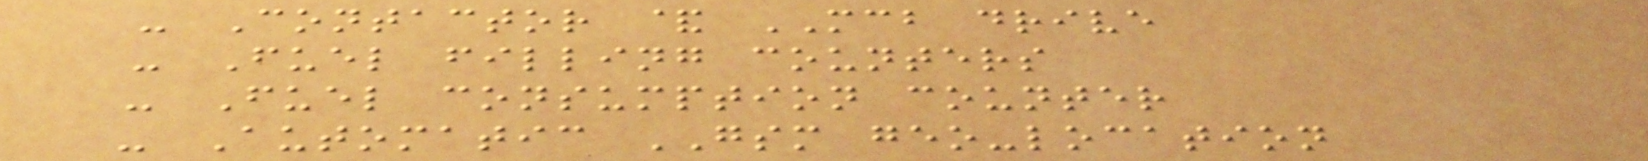- Contactor & MCB drive
- Fuel filling counters
- Fuel consumption counter
- Automatic GSM geo-location
